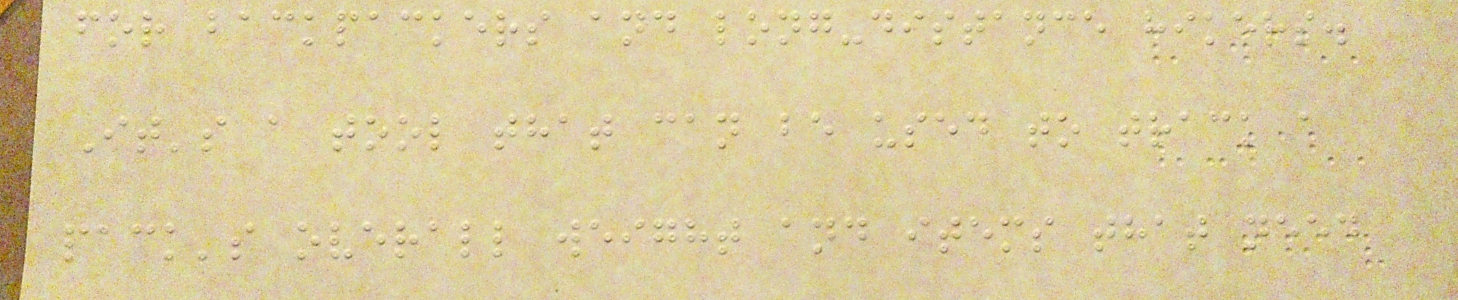for backpackers and long-distance hikers.
It's a tool that can be used to track a
pack's overall weight and items that need
